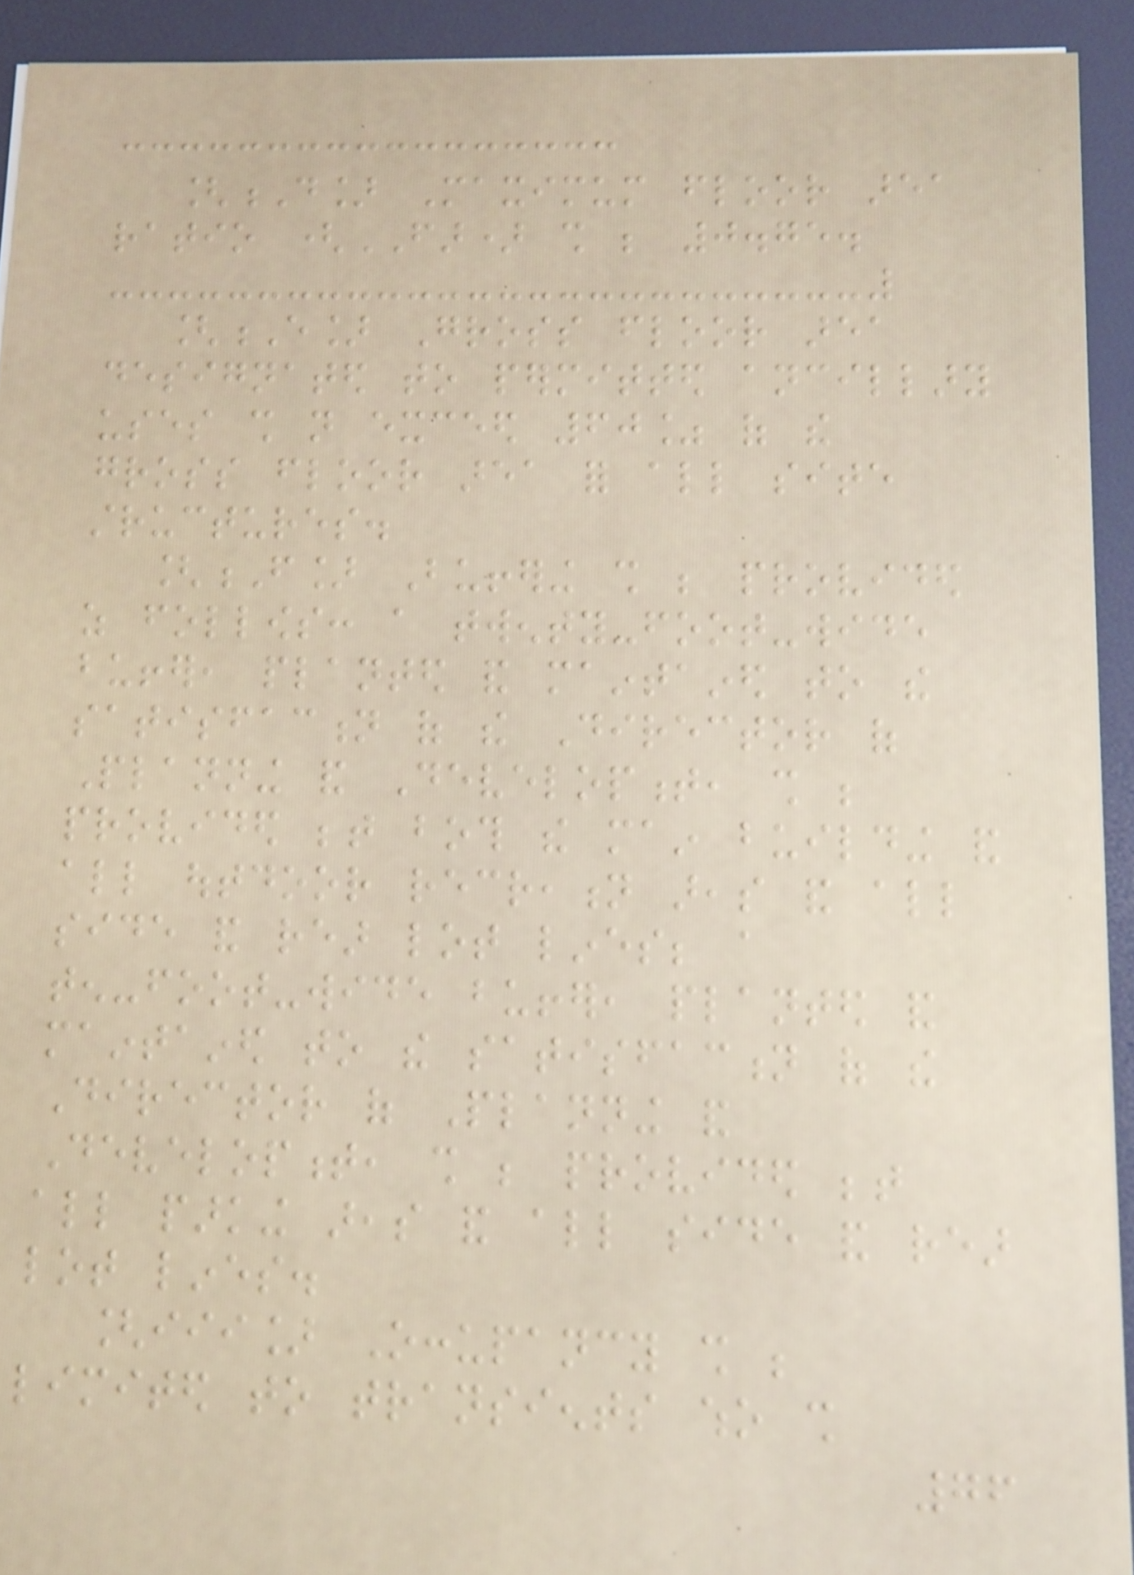[D] Maximum floor area
ratio (FAR) shall be 0.75.
[E] Gross floor area
designated to permitted ancillary
uses shall not exceed 60% of the
gross floor area for all site
structures.
[F] Buffering shall be provided
as follows: a twenty-foot-wide
buffer, planted and maintained to the
satisfaction of the Director of
Planning and Development, shall be
provided between both the main building and
all outdoor recreation areas and all
side and rear lot lines; a
ten-foot-wide buffer, planted and
maintained to the satisfaction of the
Director of Planning and
Development, shall be provided between
all parking areas and all side and rear
lot lines.
[iii] Occupancy shall be
limited to transients who shall
76
